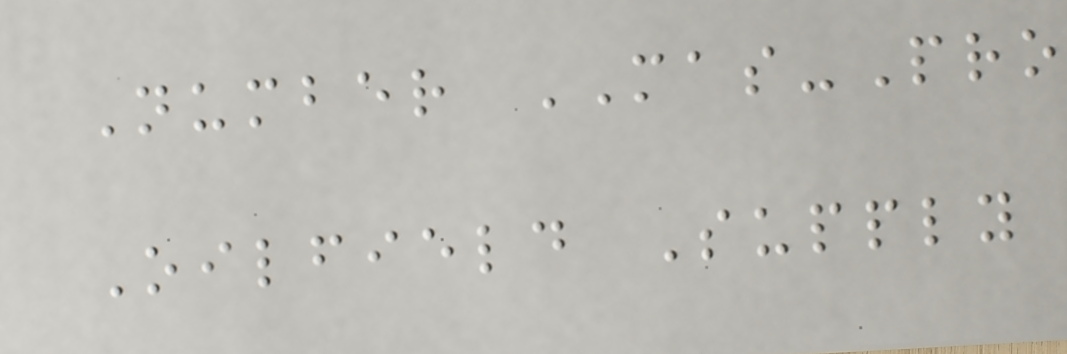Number MAS-Pro
Oilfield Supply
